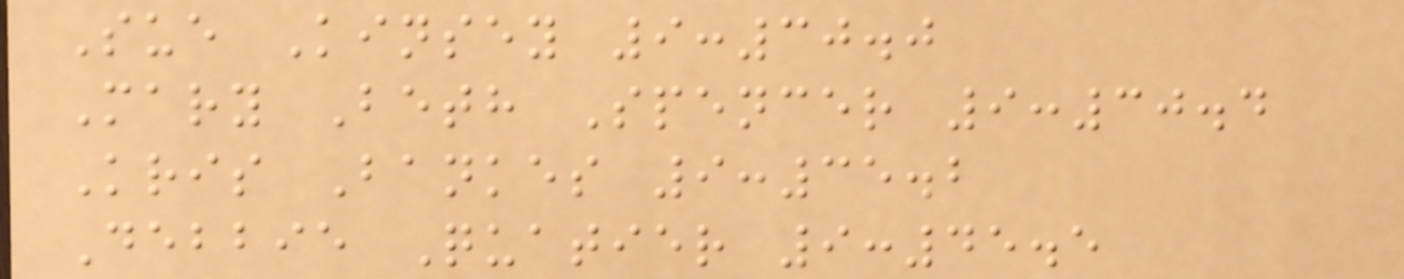Sue Kinsey 9:30.0
Mary Beth Spencer 9:30.4
Kris Bankes 9:35.2
Debbie Quatier 9:45.5
